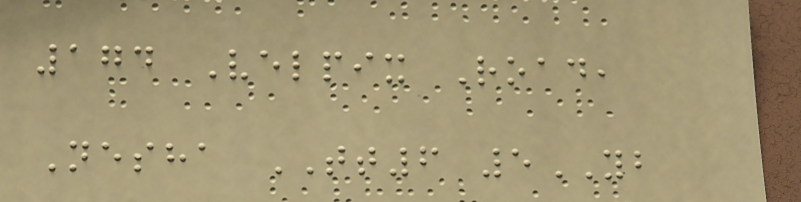174 Velpix Road,
Nesha TT6 5YB
